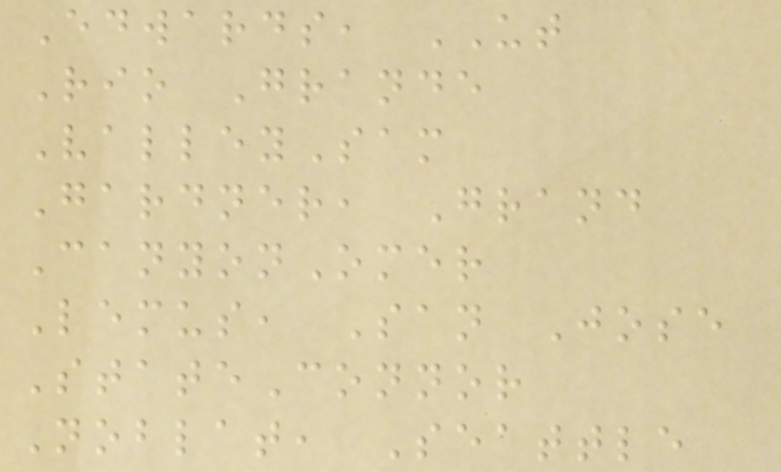Edwards, UT
Rio Grande
ValleySam
Gardner, Grand
CanyonOmer
Lemus, San Jose
StateConnor
Noblat, Seattle
